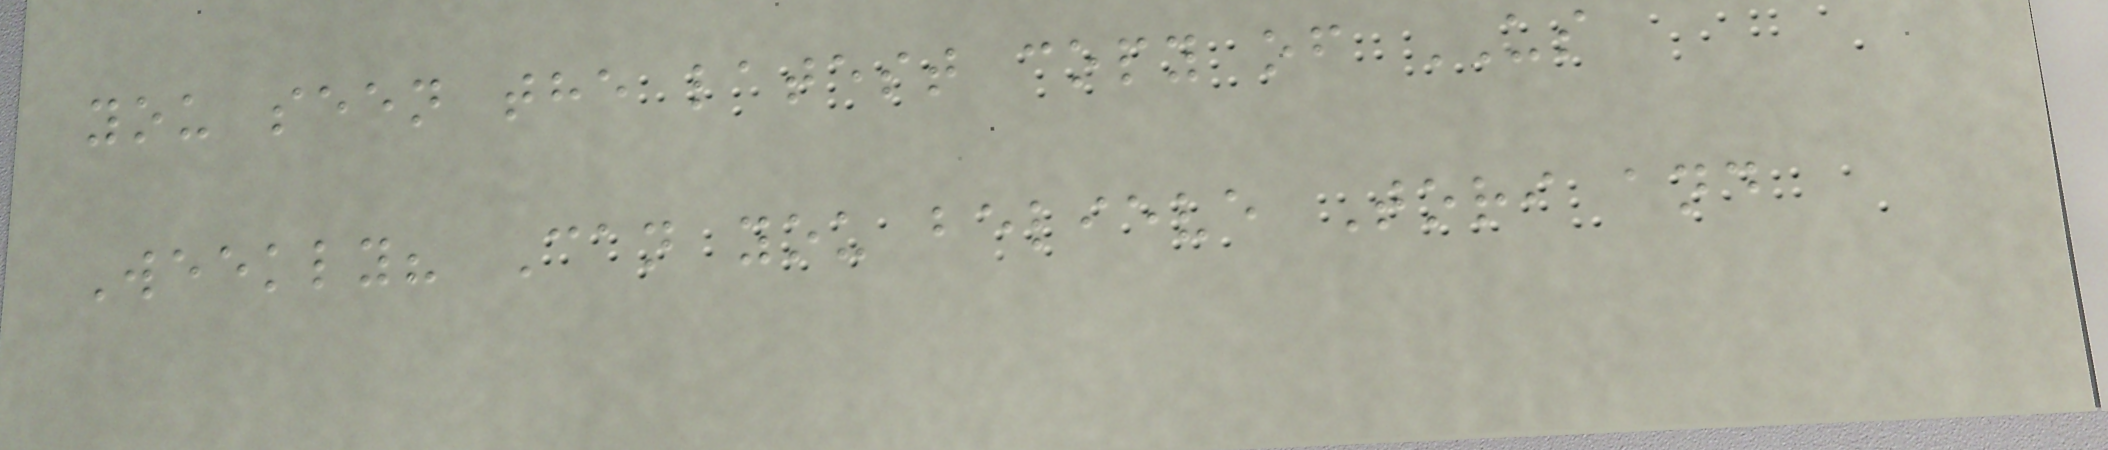you seen the latest copy of US
Weekly? Can you believe Tori and
